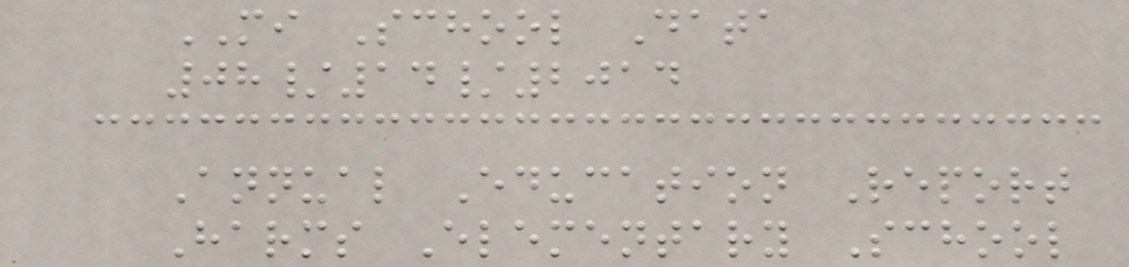MI School Data
08/14/2014
Annual Education Report
Harms Elementary School
